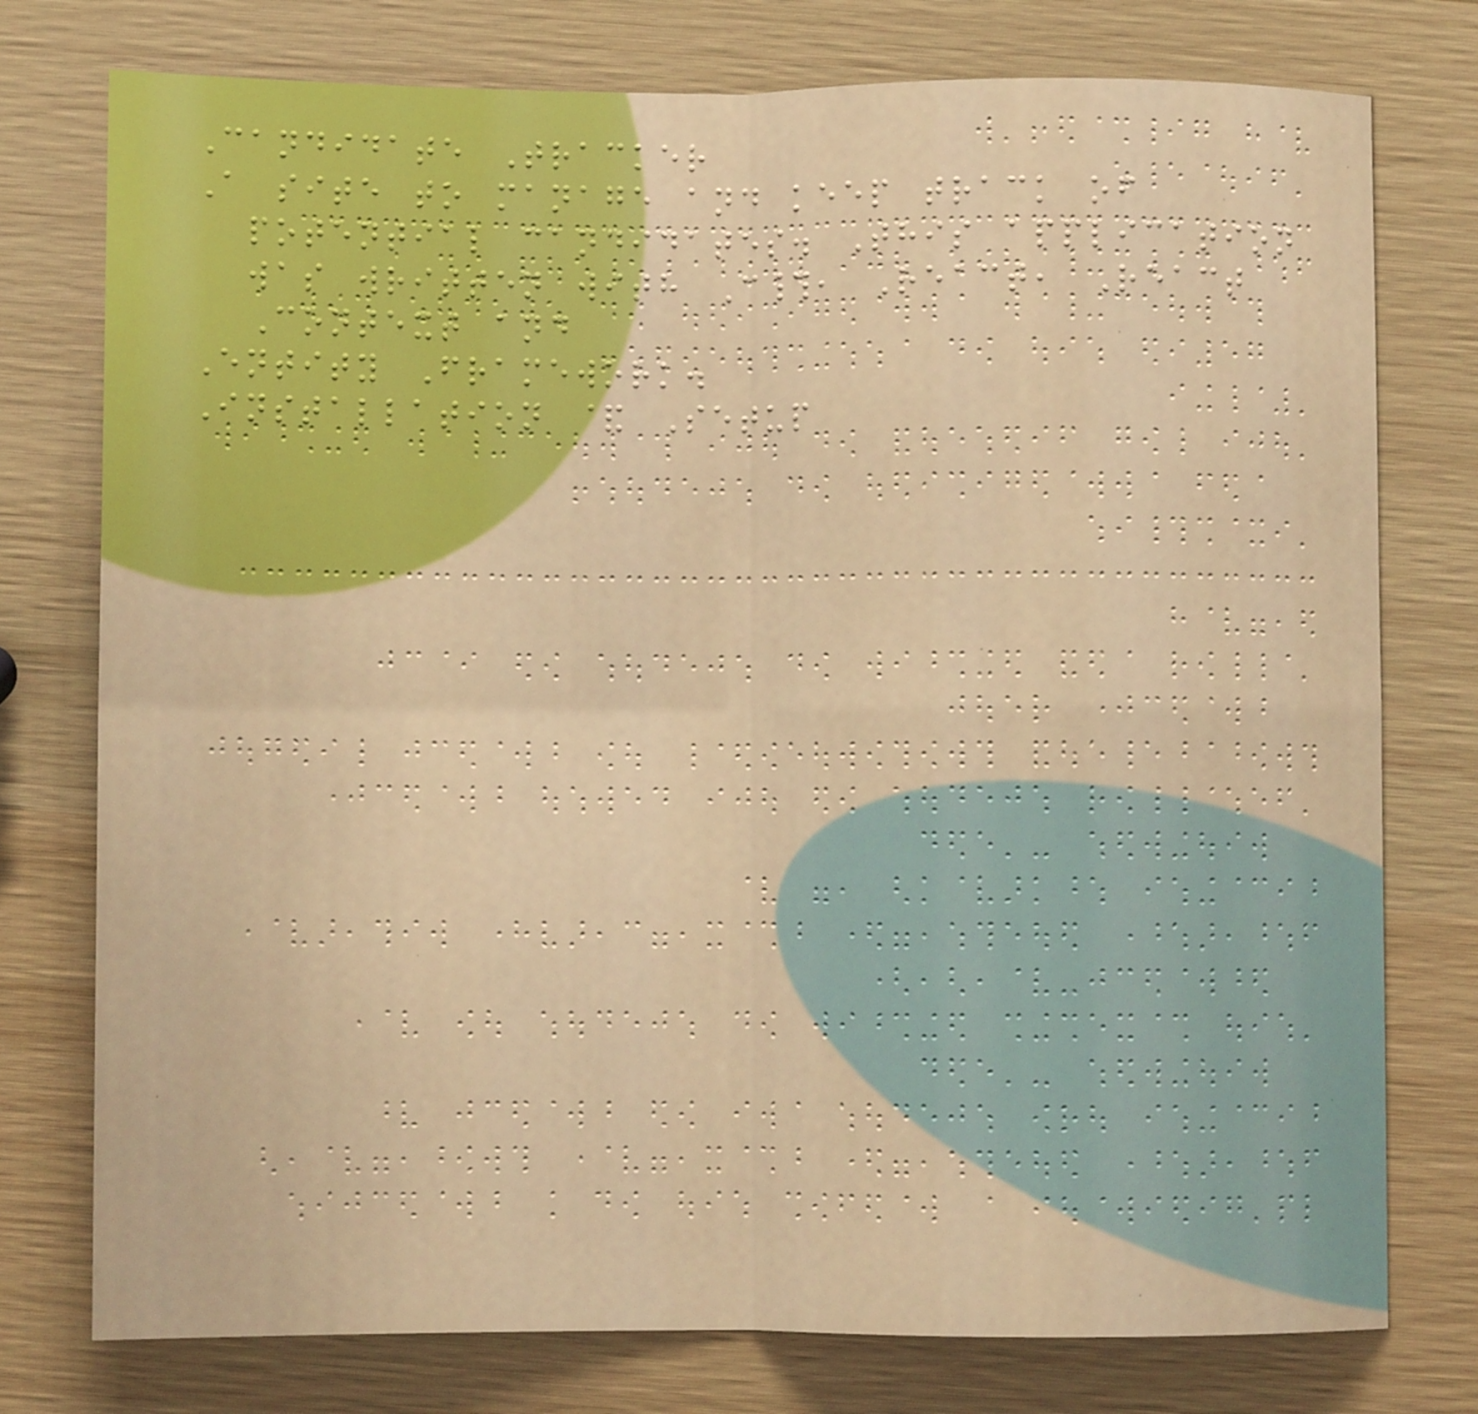Candidate Tracker
A site to manage and keep track of
potential candidates. This application
was written with C#, React, React
Context and
Entity Framework.
Installation & Setup
